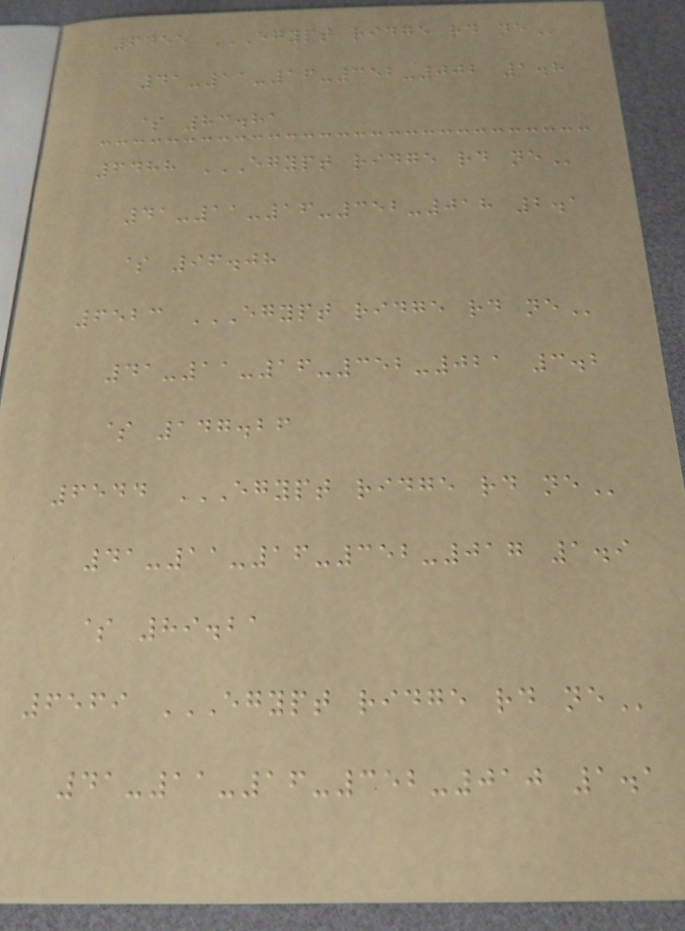6455 EGYPT RIDGE RD NE
41-11-16-352-002 1.8
$ 83.81
6488 EGYPT RIDGE RD NE
41-11-16-352-018 2.1
$ 96.08
6523 EGYPT RIDGE RD NE
41-11-16-352-021 3.2
$ 147.26
6544 EGYPT RIDGE RD NE
41-11-16-352-017 1.9
$ 89.21
6569 EGYPT RIDGE RD NE
41-11-16-352-010 1.1
